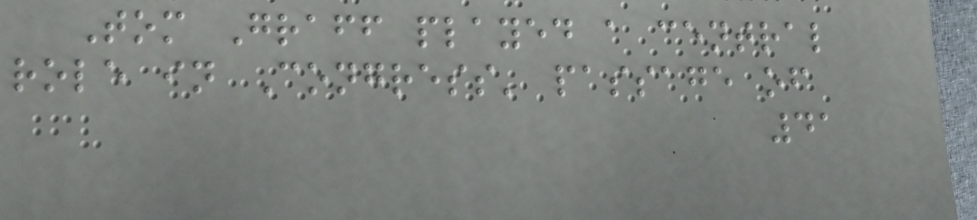Tom Graff played a central
role in Congress' passage of
41
